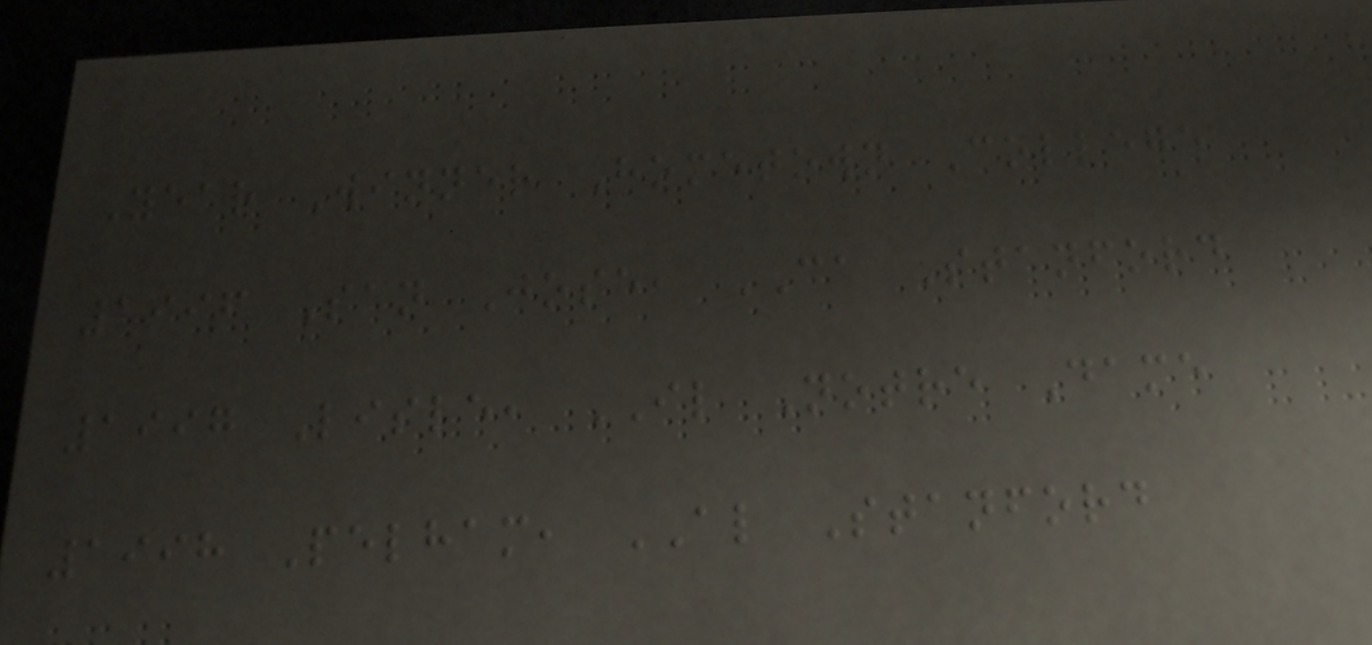Year Winner Hometown College
1996 San Jose, CA Stanford
1997 Lisle, IL Notre Dame
1998 Pelham, AL Stanford
